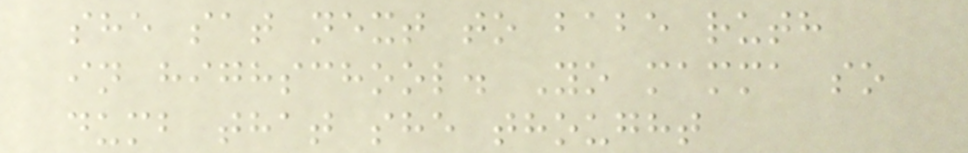she sat next to babe ruth
in highschool. Yo mamma so
dumb that she thought
